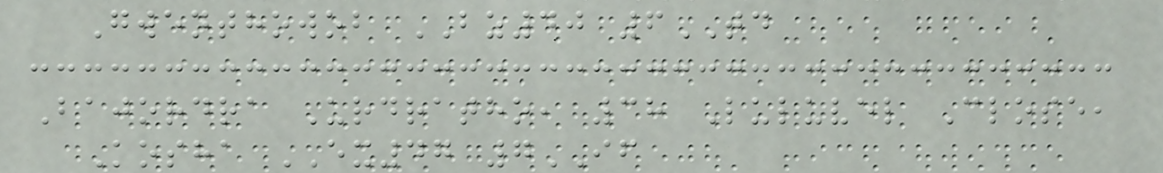Gwenthowob BZ40 6TD
Bajordra Urdratho, 38 Luluvel Close,
Kosha EX47 7IF
